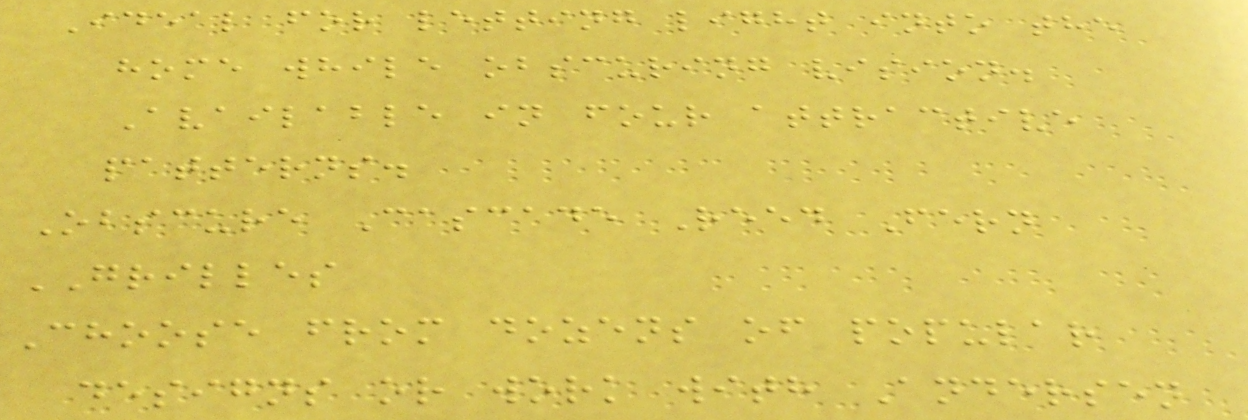Ideal for letting light into the
home while obscuring vision.
Available in four attractive
patterns.
Obscure Cascade Reed Fern
GRILLES
Choose from dozens of popular
designs or work with Andersen
